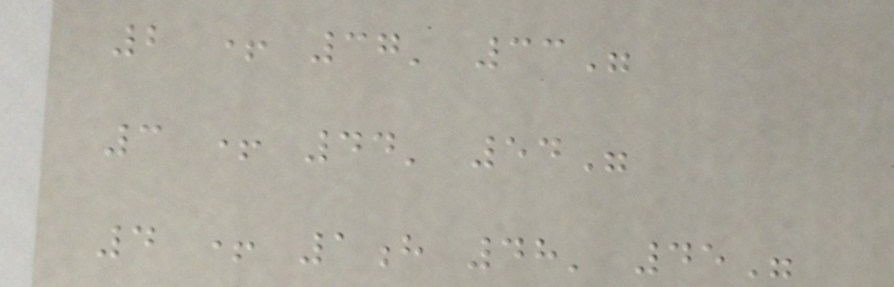2 + 37' 33"
3 + 44' 54"
4 + 1h 48' 45"
